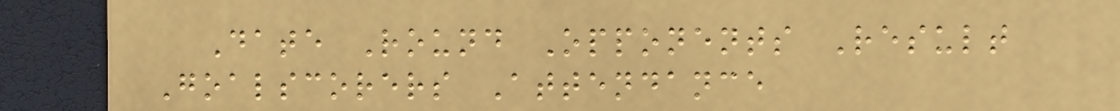Date Round Opponents Result
Goalscorers Attendance
